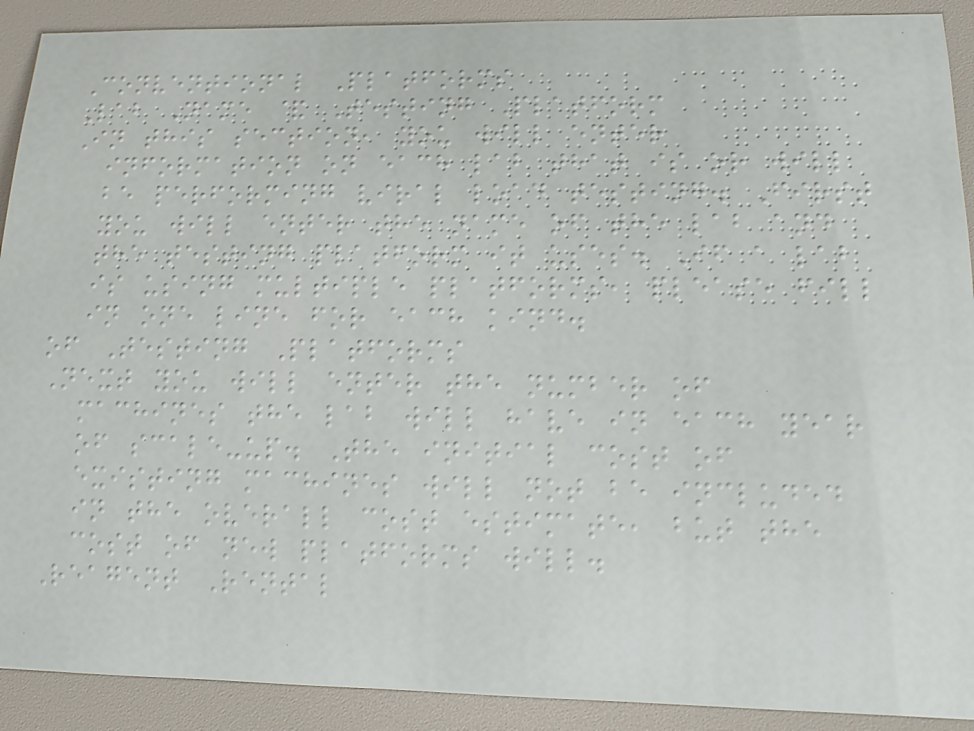Conventional Platforms
Lab Name & Testing Platform
In this section, you will enter
information on each lab that is or will
be performing viral load testing. First
you will enter the name of the lab and
the testing platform it uses. If a lab
is using multiple platforms, please fill
in one line for each kind.
of Testing Platforms
Next you will enter the number of
machines the lab will have in each year
of scale-up. The initial cost of
existing machines will not be included
in the overall cost estimate, but the
cost of new platforms will.
Reagent Rental
